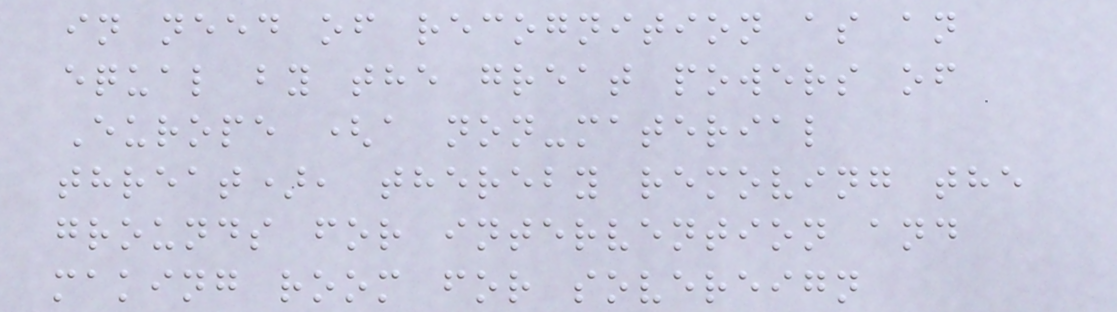in need of recognition as an
equal by the great powers of
Europe (a non-material
threat), thereby removing the
grounds for intervention and
making room for sovereign
